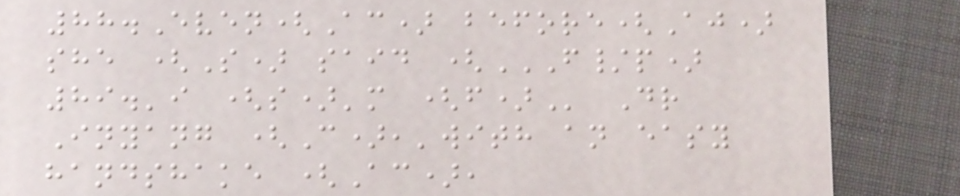88.Even(Ac) before(Aj)
she (S) said (F/P)
89.'I (S)'M (F) Dr
Inyang (C),'with an easy
handshake (Ac),
